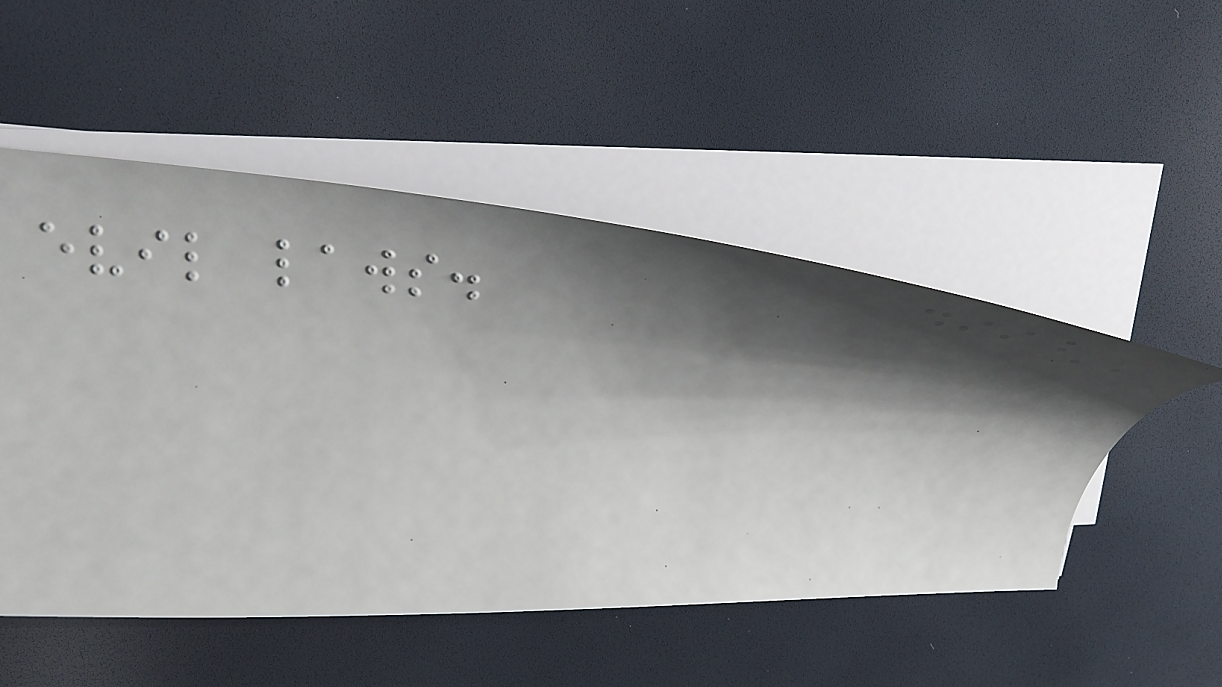evil laws.
